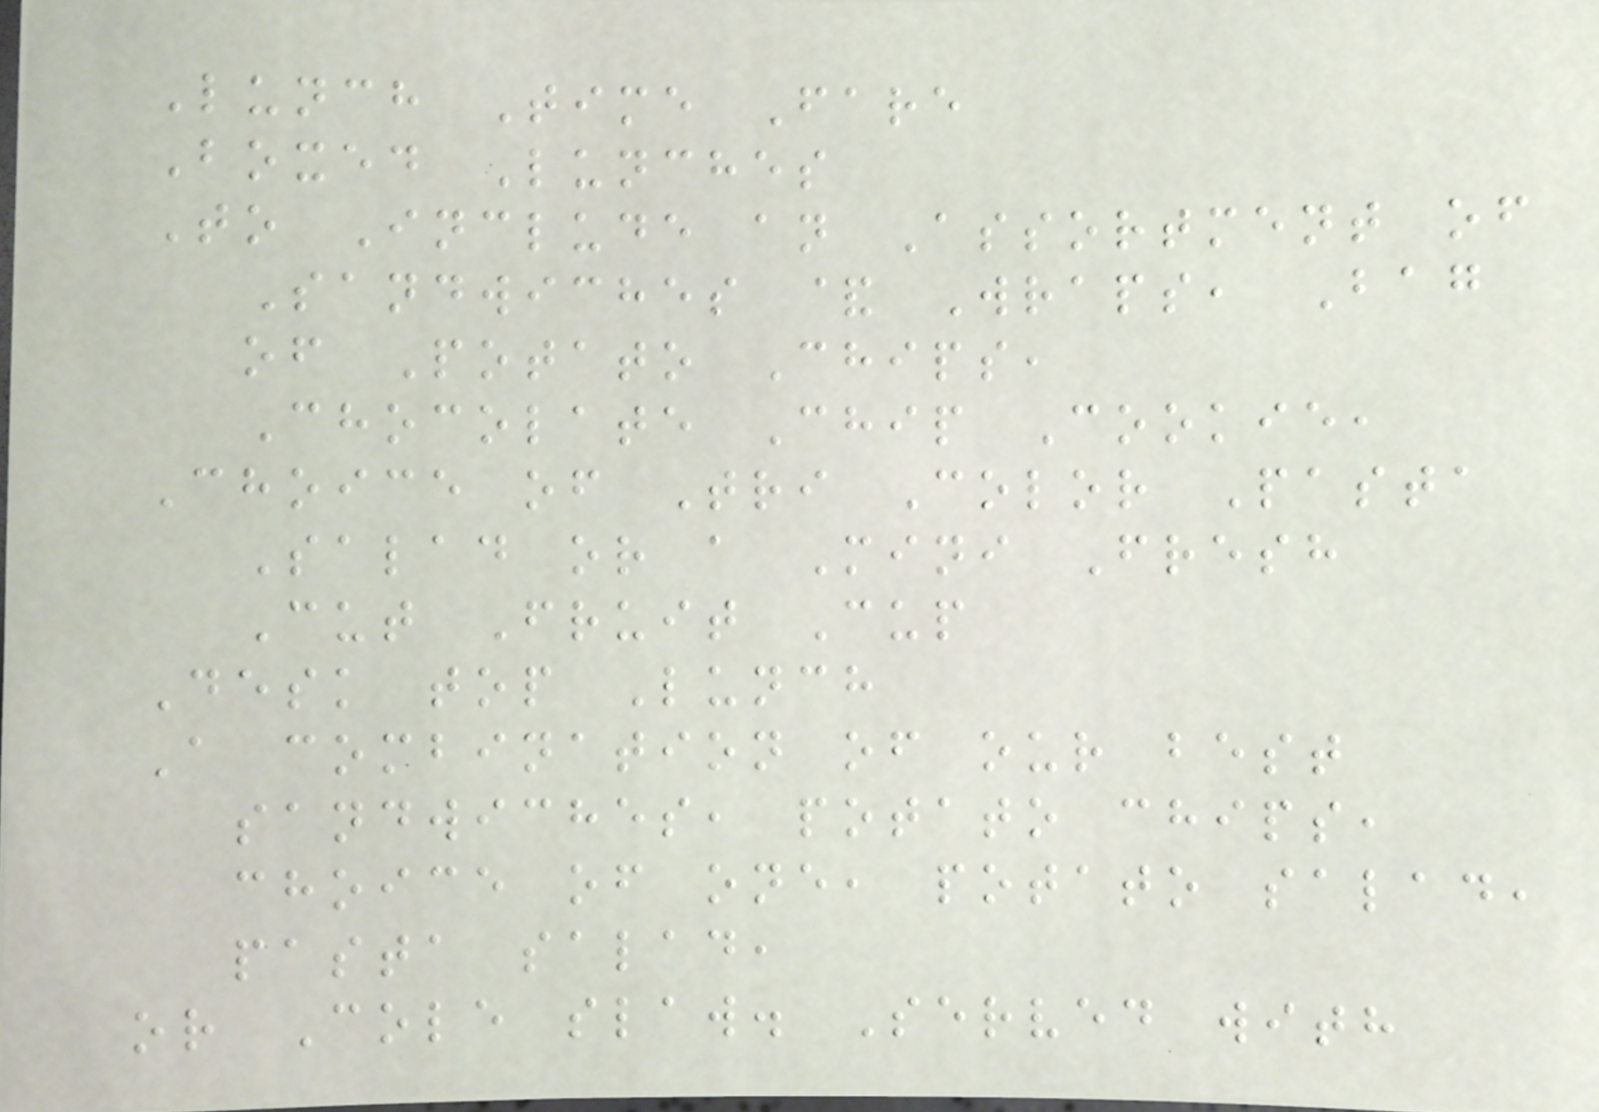Lunch Time Fare
Boxed Lunches
To Include an Assortment of
Sandwiches & Wraps, Bag
of Potato Chips,
Chocolate Chip Cookie,
Choice of Tri Color Pasta
Salad or a Mini Fresh
Cut Fruit Cup
Desk top Lunch
A combination of our best
sandwiches, potato chips,
choice of one, potato salad,
pasta salad,
or Cole slaw. Served with
